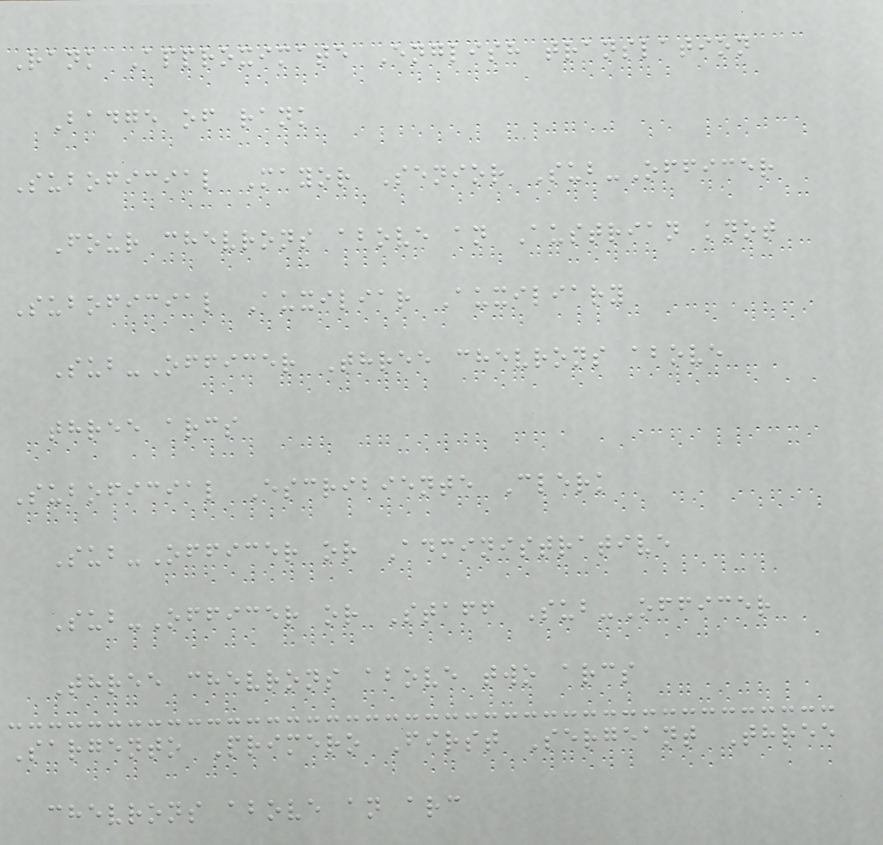Rank Approximate English translation
Badge of rank
Suboficial Mayor Senior Sub-Officer
Four chevrons above an Austrian knot
Suboficial Auxiliar Auxiliary
Sub-Officer Three chevrons above
three arcs
Suboficial Escribiente Clerk
Sub-Officer or Administrative
Sub-Officer or Staff Sub-Officer
Three chevrons above two arcs
Sargento Primero First Sergeant Three
chevrons above an arc
